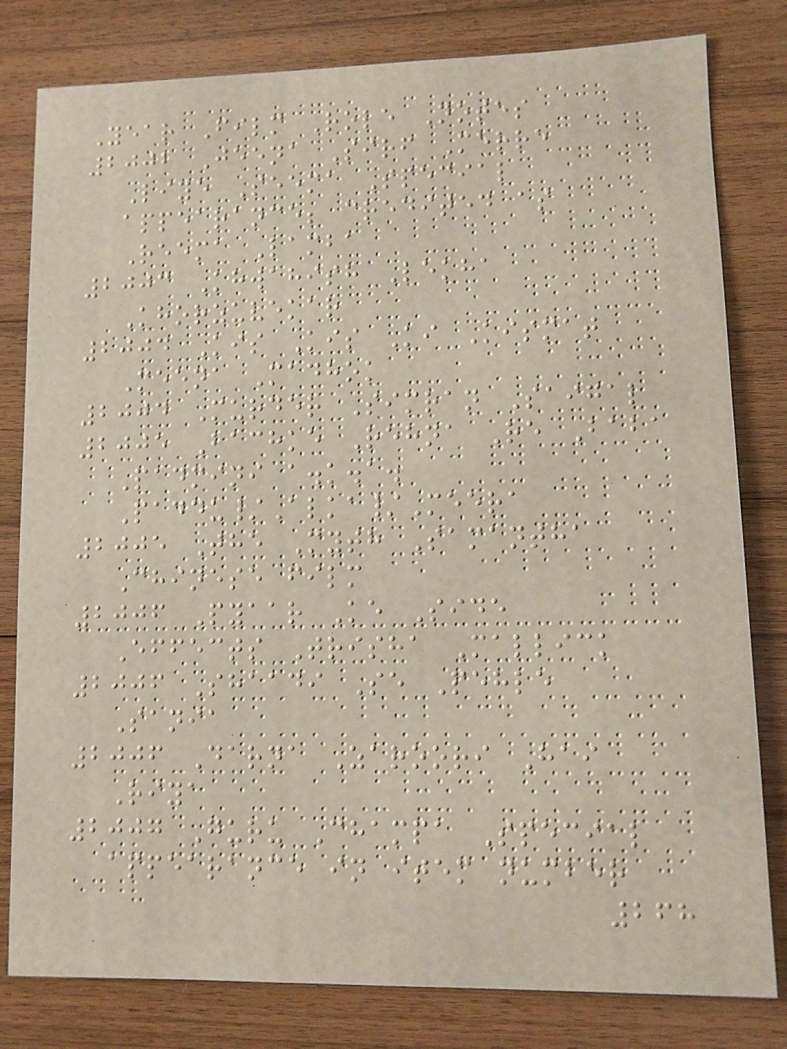Year Film Role Notes
2002 Jeena Sirf Merre
Liye Seema Special
appearance; credited as
Reema Lamba
2003 Khwahish Lekha
Khorzuvekar
2004 Kis Kis Ki Kismat
Meena Madhok
2004 Murder Simran Saigal
2005 Bachke Rehna Re Baba
Padmini a.k.a.
Paddu/Alka/Meera
2005 The Myth Samantha
Chinese film
2006 Pyaar Ke Side
Effects Trisha Mallick
2006 Shaadi Se Pehle
Sania
2006 Darna Zaroori Hai
Riya
2007 Guru Champa Special
appearance in item number
268
